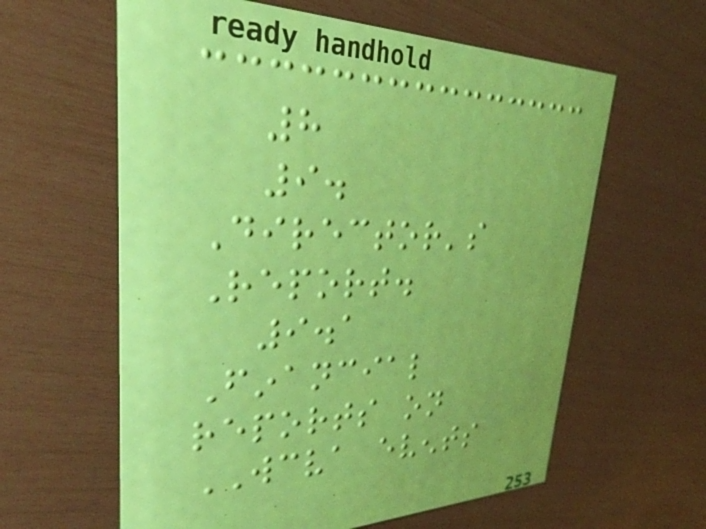8
9.
Director's
Report.
9.1
Financial
reports on
WCVA events
